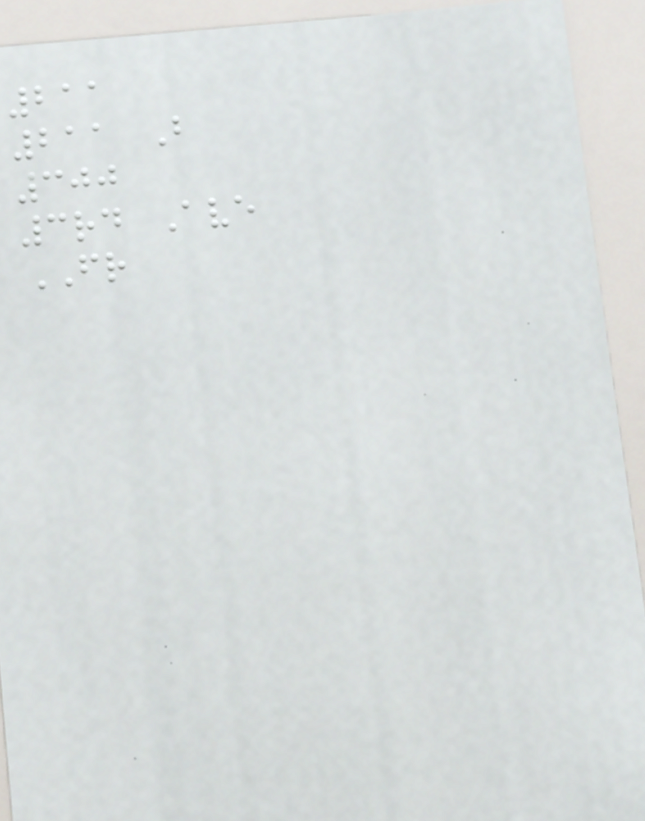211
211 B
300
3rd Ave
FR
